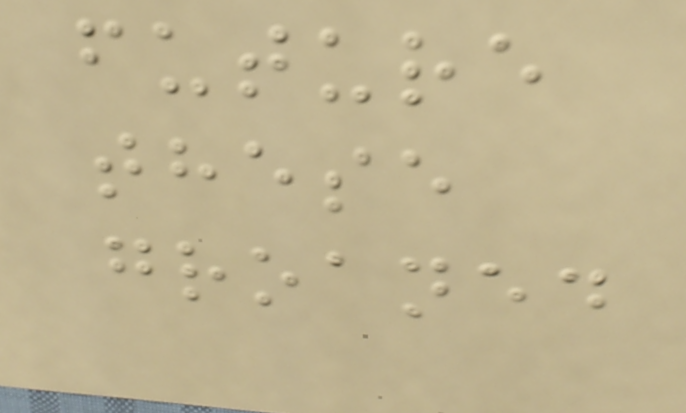future
these
groaned
